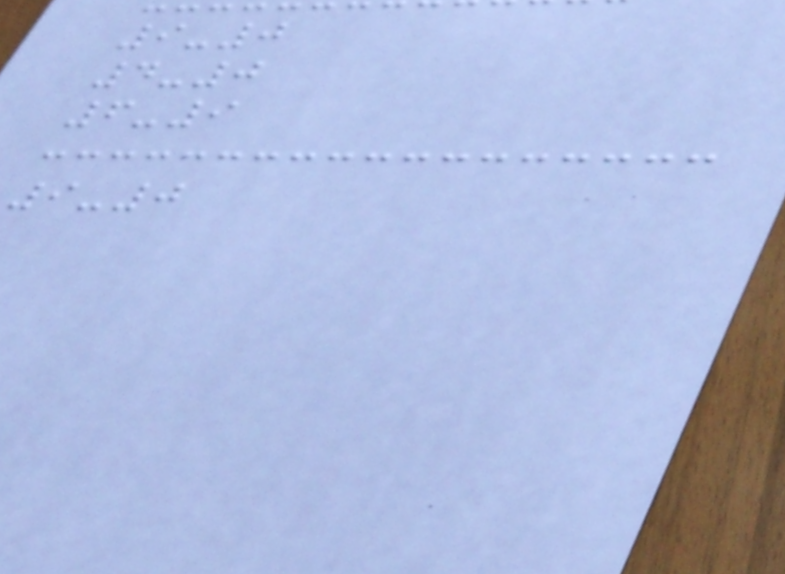9-0
4-0
6-9
9-0
